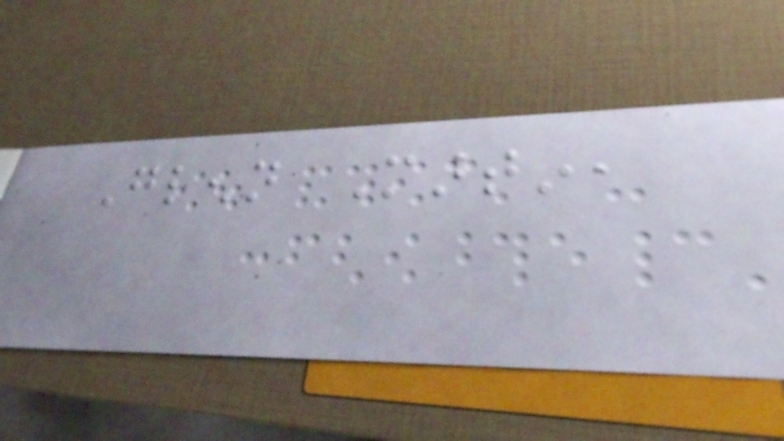Glenn Martin,
